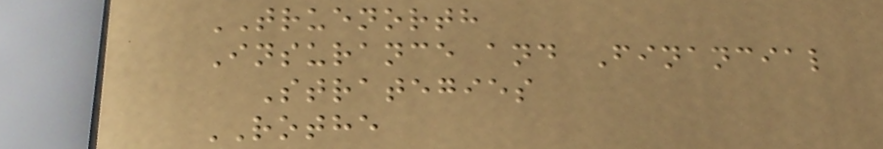TRUENORTH
Insurance and Financial
Strategies
ROTHE
